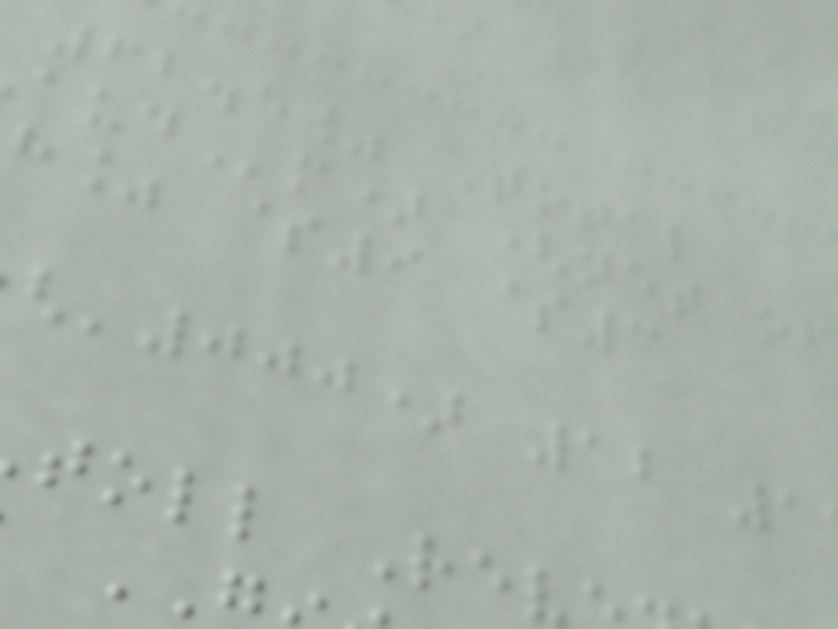62.5% Total
m) (net of
h% $9 $3
'000) 12 1
